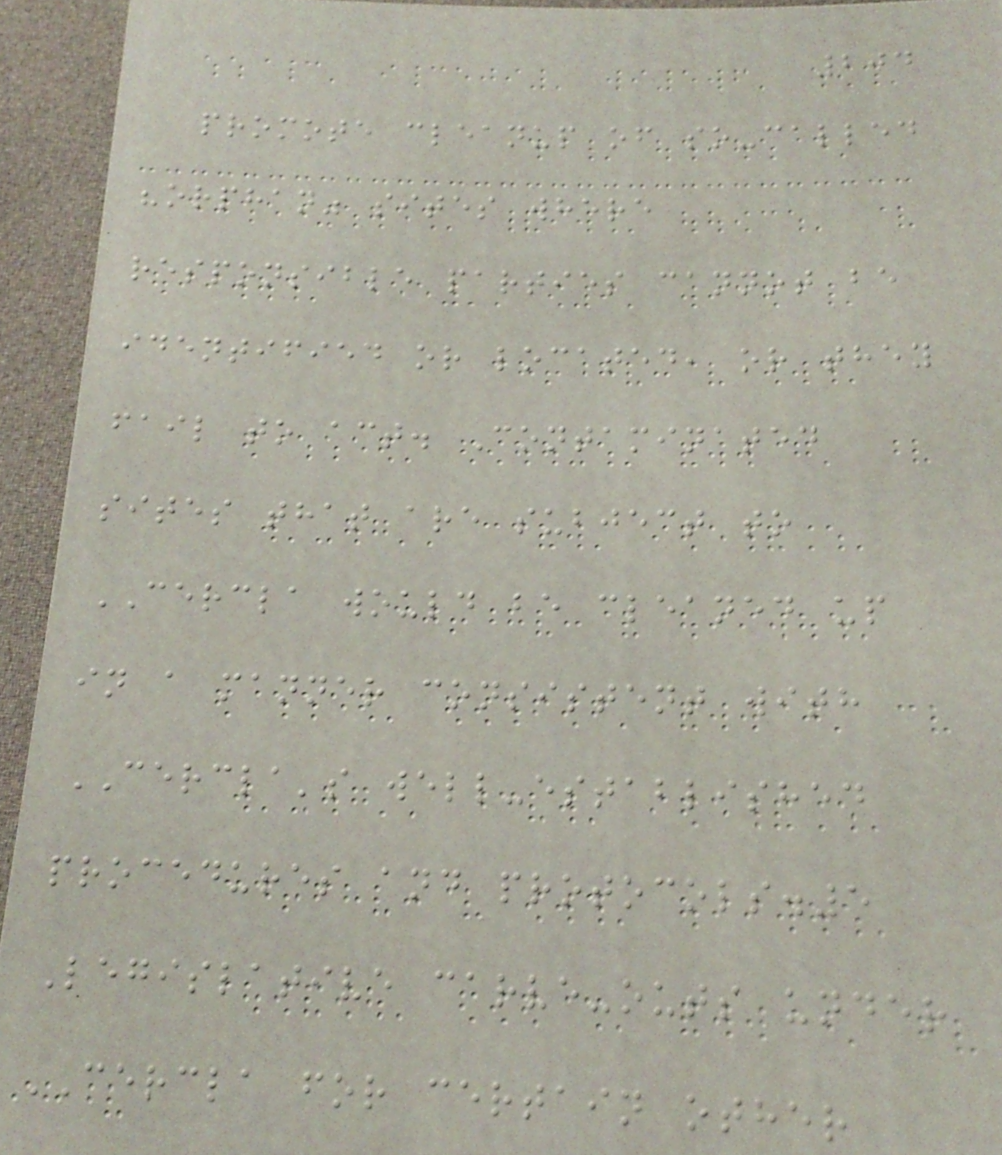204
promote cleanup of so-called
"orphan" sites where
responsible parties cannot be
identified or located, or they
fail to act. Contaminated
sites that are subject to
CERCLA would be cleaned up
in a manner consistent with
CERCLA's well-established
procedures and protocols.5
Legislative carve-outs under
CERCLA for certain other
